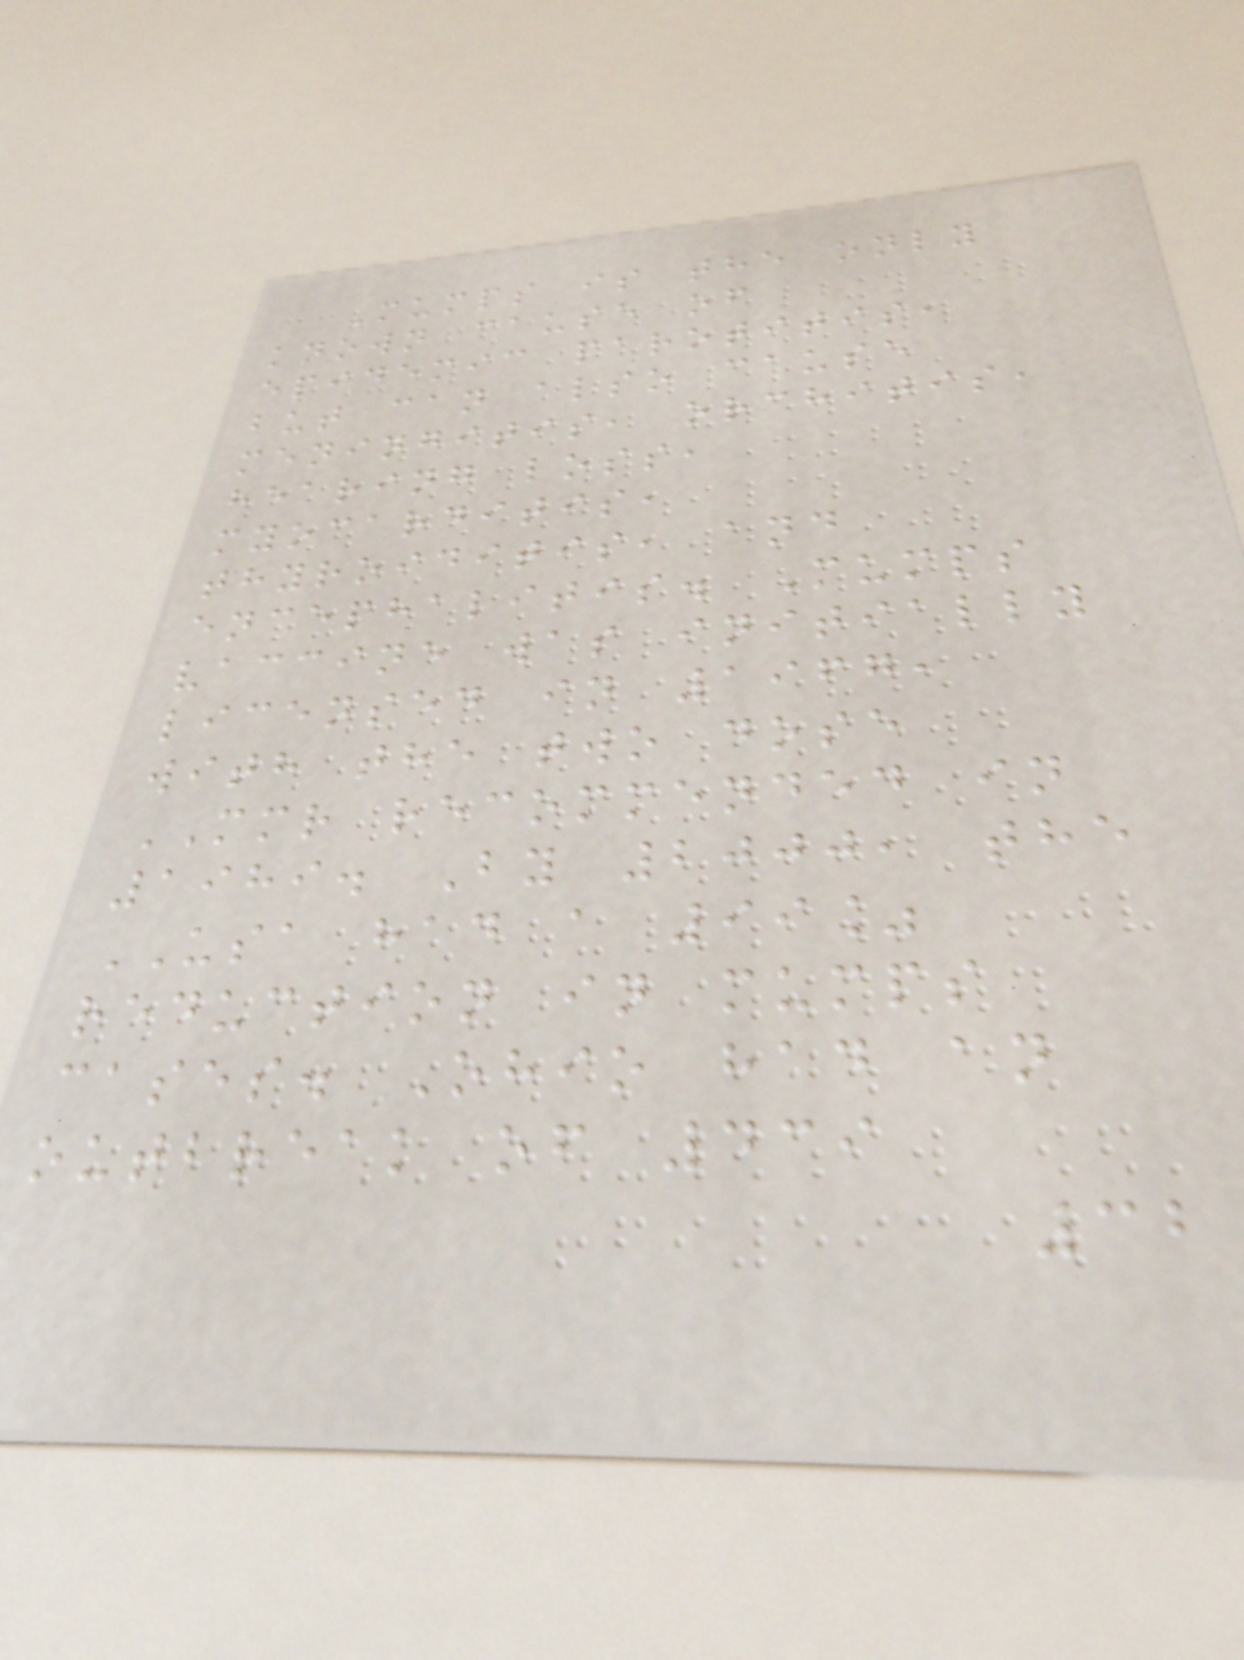Mumps is the only
known cause of
epidemic parotitis,
but can also cause
meningitis, orchitis,
hearing loss,
myocarditis,
thyroiditis, and
encephalitis. Mumps
vaccine was initially
licensed in 1967,
with the two dose
MMR recommended in
1989. By 2000, the
USA had a 99%
reduction in mumps
cases. Ohio had an
outbreak of 439
32
